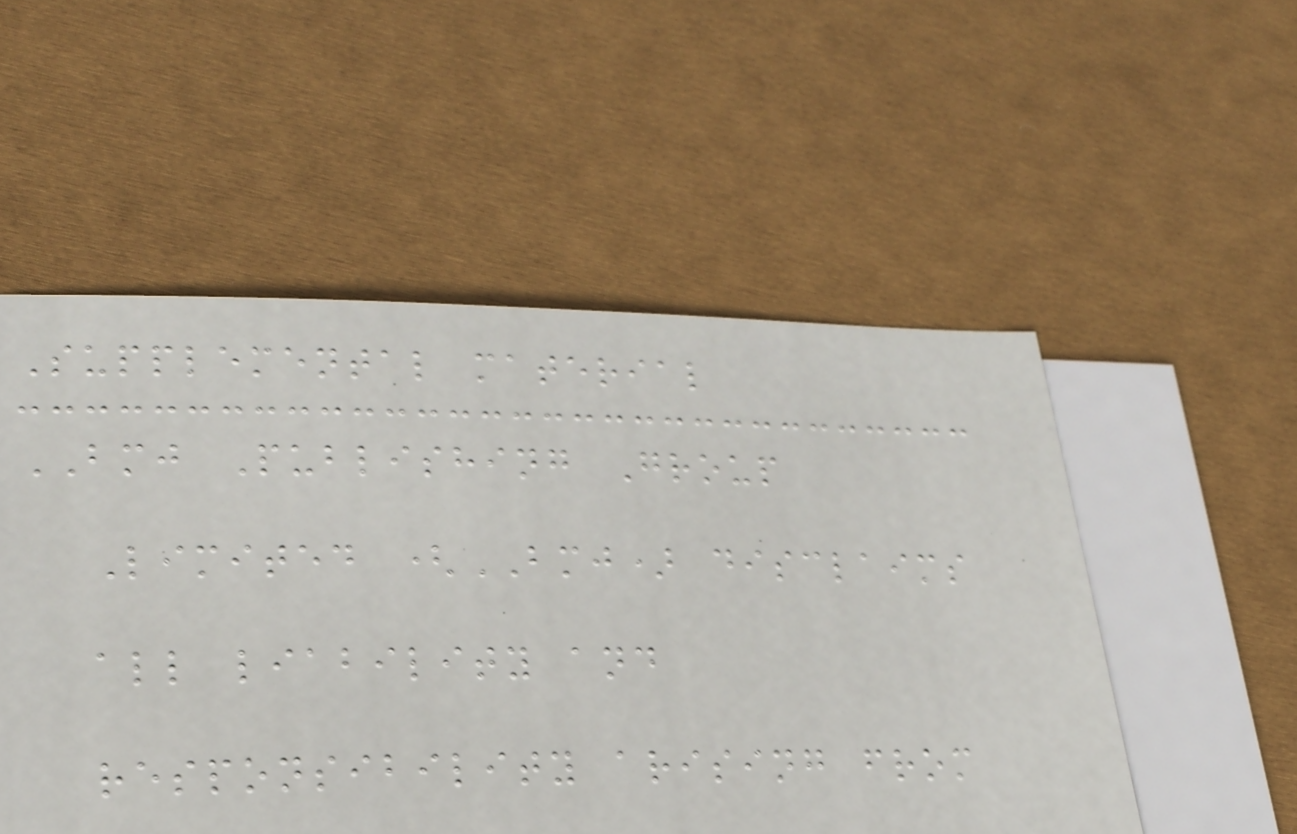Supplemental material
BMJ Publishing Group
Limited (BMJ) disclaims
all liability and
responsibility arising from
